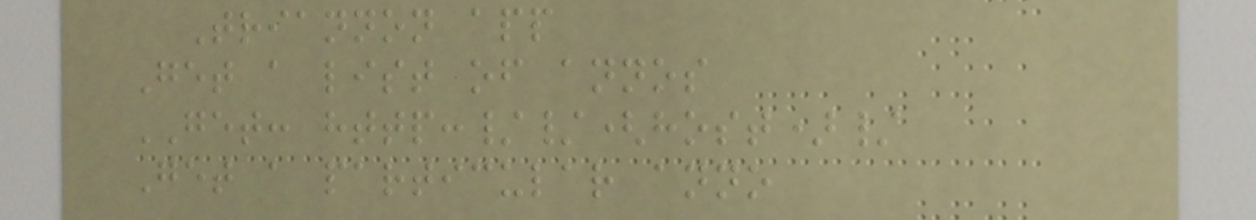Triannon app
Get a list of annos
GET: http://(host)/
Get a particular anno
